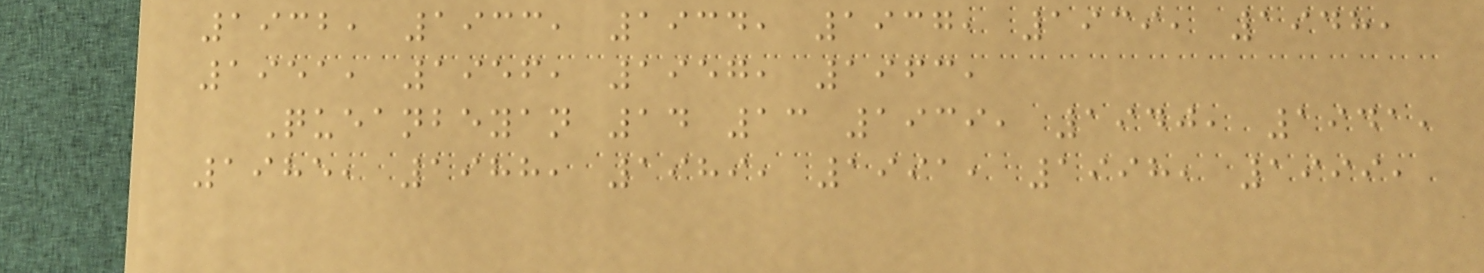1932, 1933, 1934, 1937, 1939, 1948,
1951, 1956, 1957, 1963,
Queanbeyan 14 13 1939, 1940, 1941,
1985, 1988, 1989, 1991, 1998, 1999,
